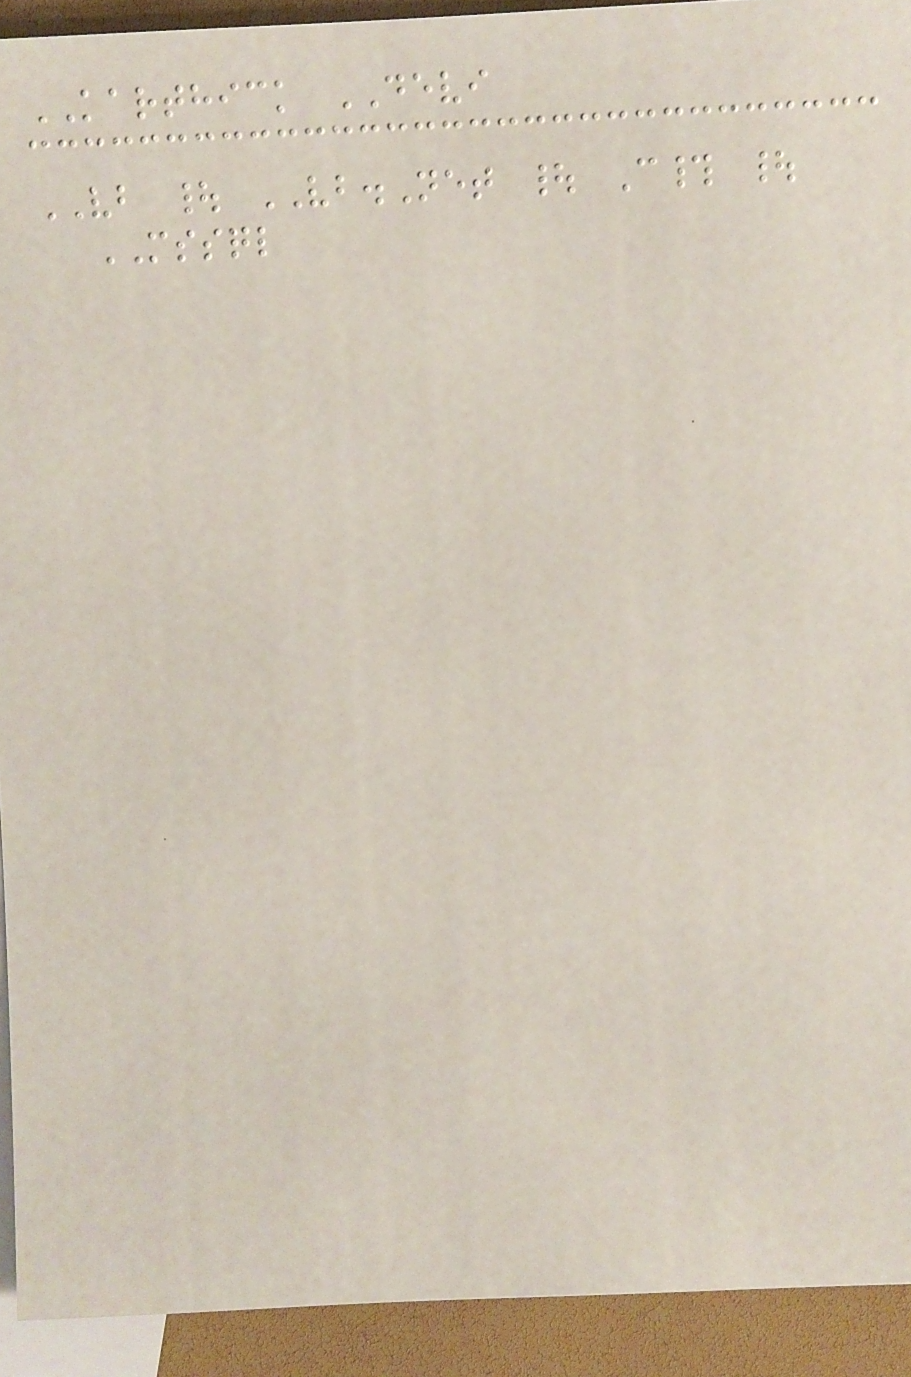KARTHICK DEVI
VB | VB.Net | C# |
MSSQL
